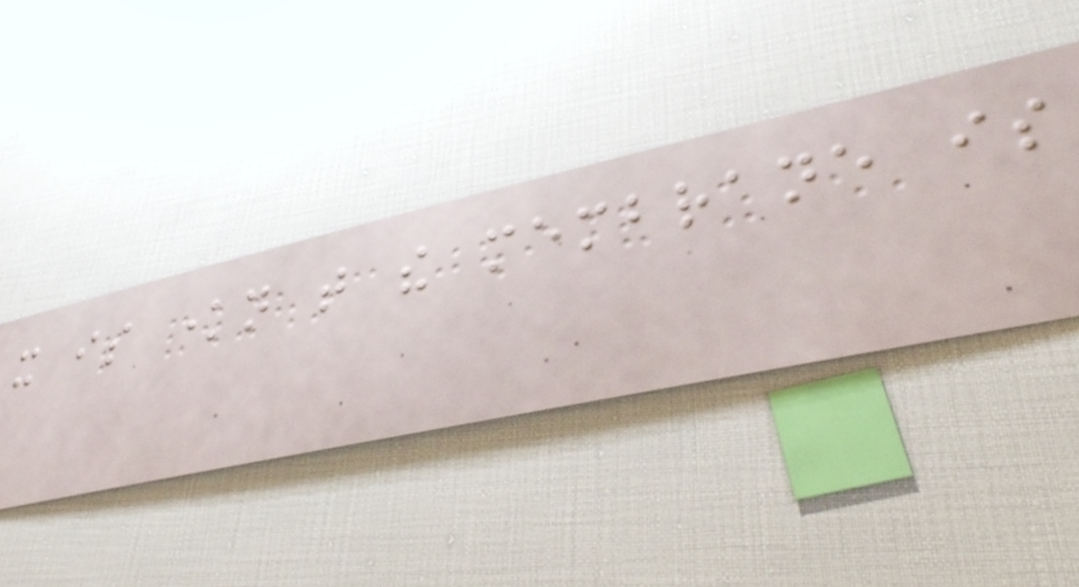it is known that the membrane is
